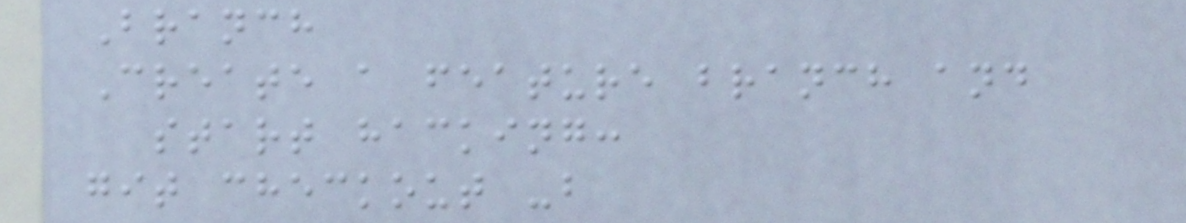Branch
Create a feature branch and
start hacking:
git checkout -b
